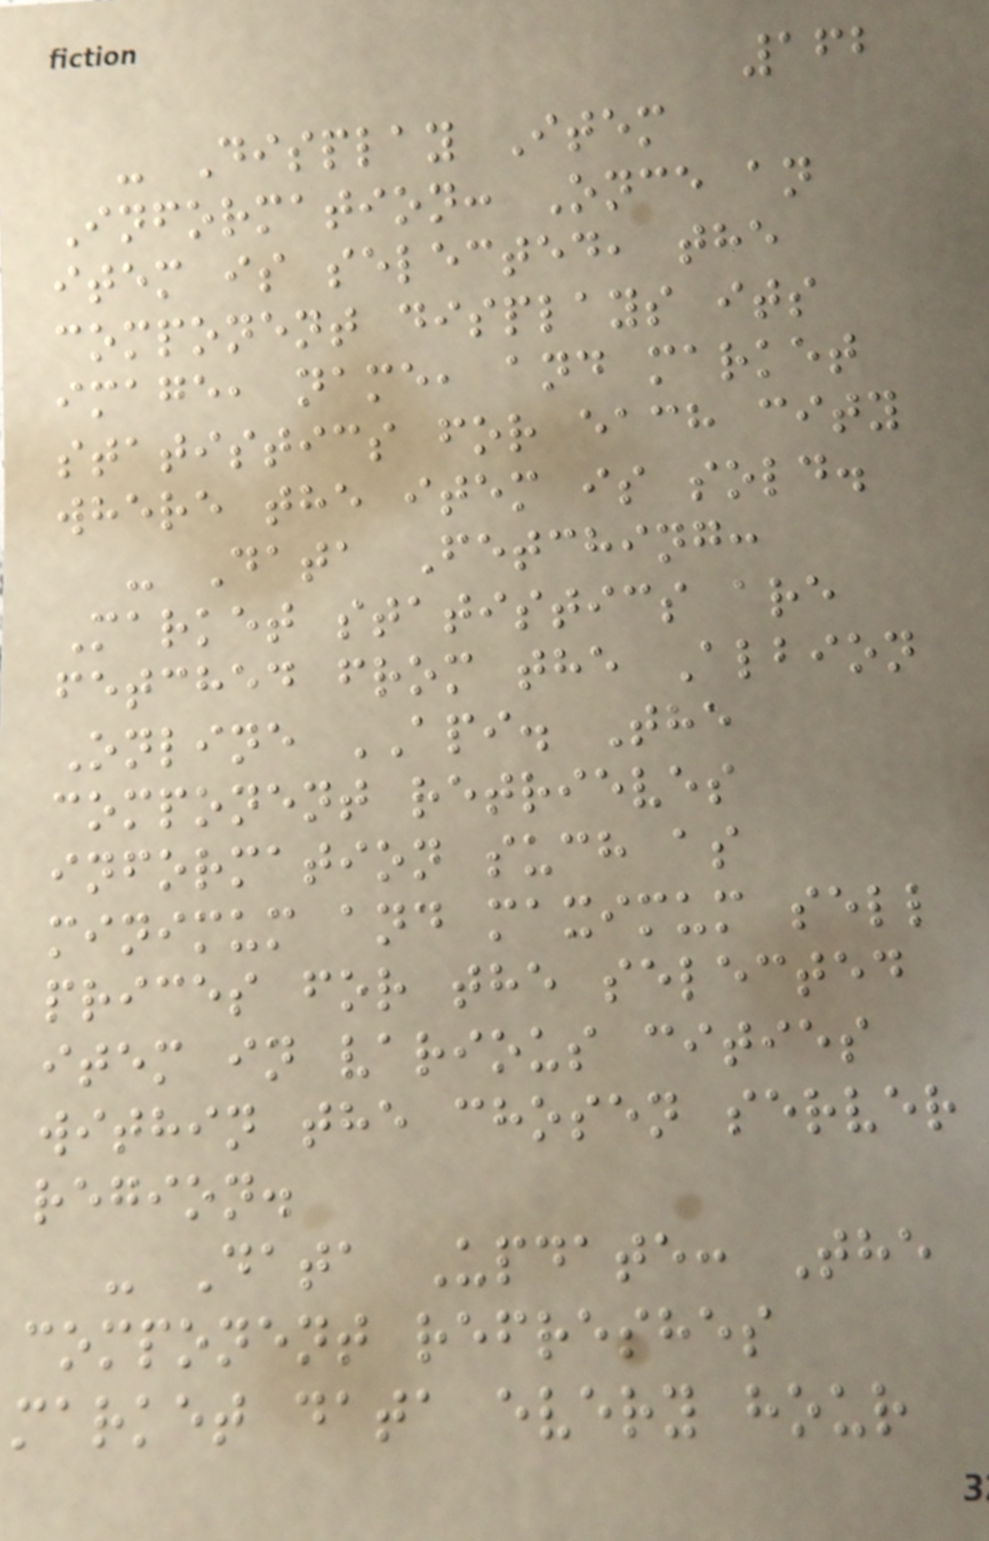162
- Display Item
Information: Once an
item is selected, the
component displays its
image, name, and market
statistics for each city
where the item is sold.
- Data Fetching:
Market statistics are
fetched from the Albion
Online API. The
component retrieves
information such as
minimum and maximum sell
prices for the selected
item in various cities
within the chosen server
region.
- Data Update: The
component refreshes
market data every hour
